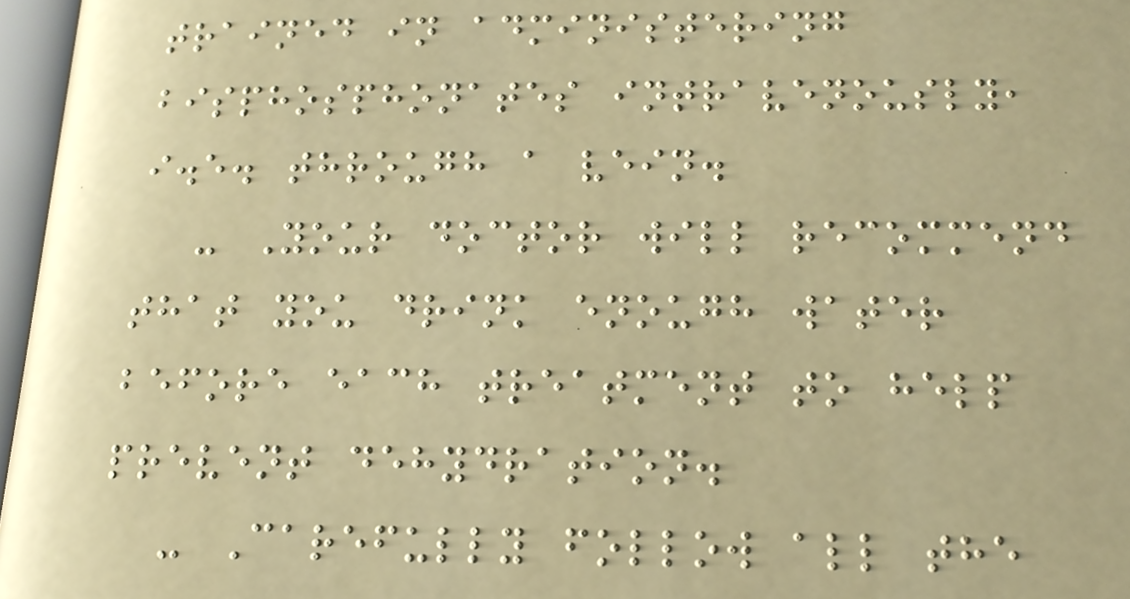trained in administering
bisphosphonates intravenously,
i.e. through a vein.
- Your doctor will recommend
that you drink enough water
before each treatment to help
prevent dehydration.
- Carefully follow all the
